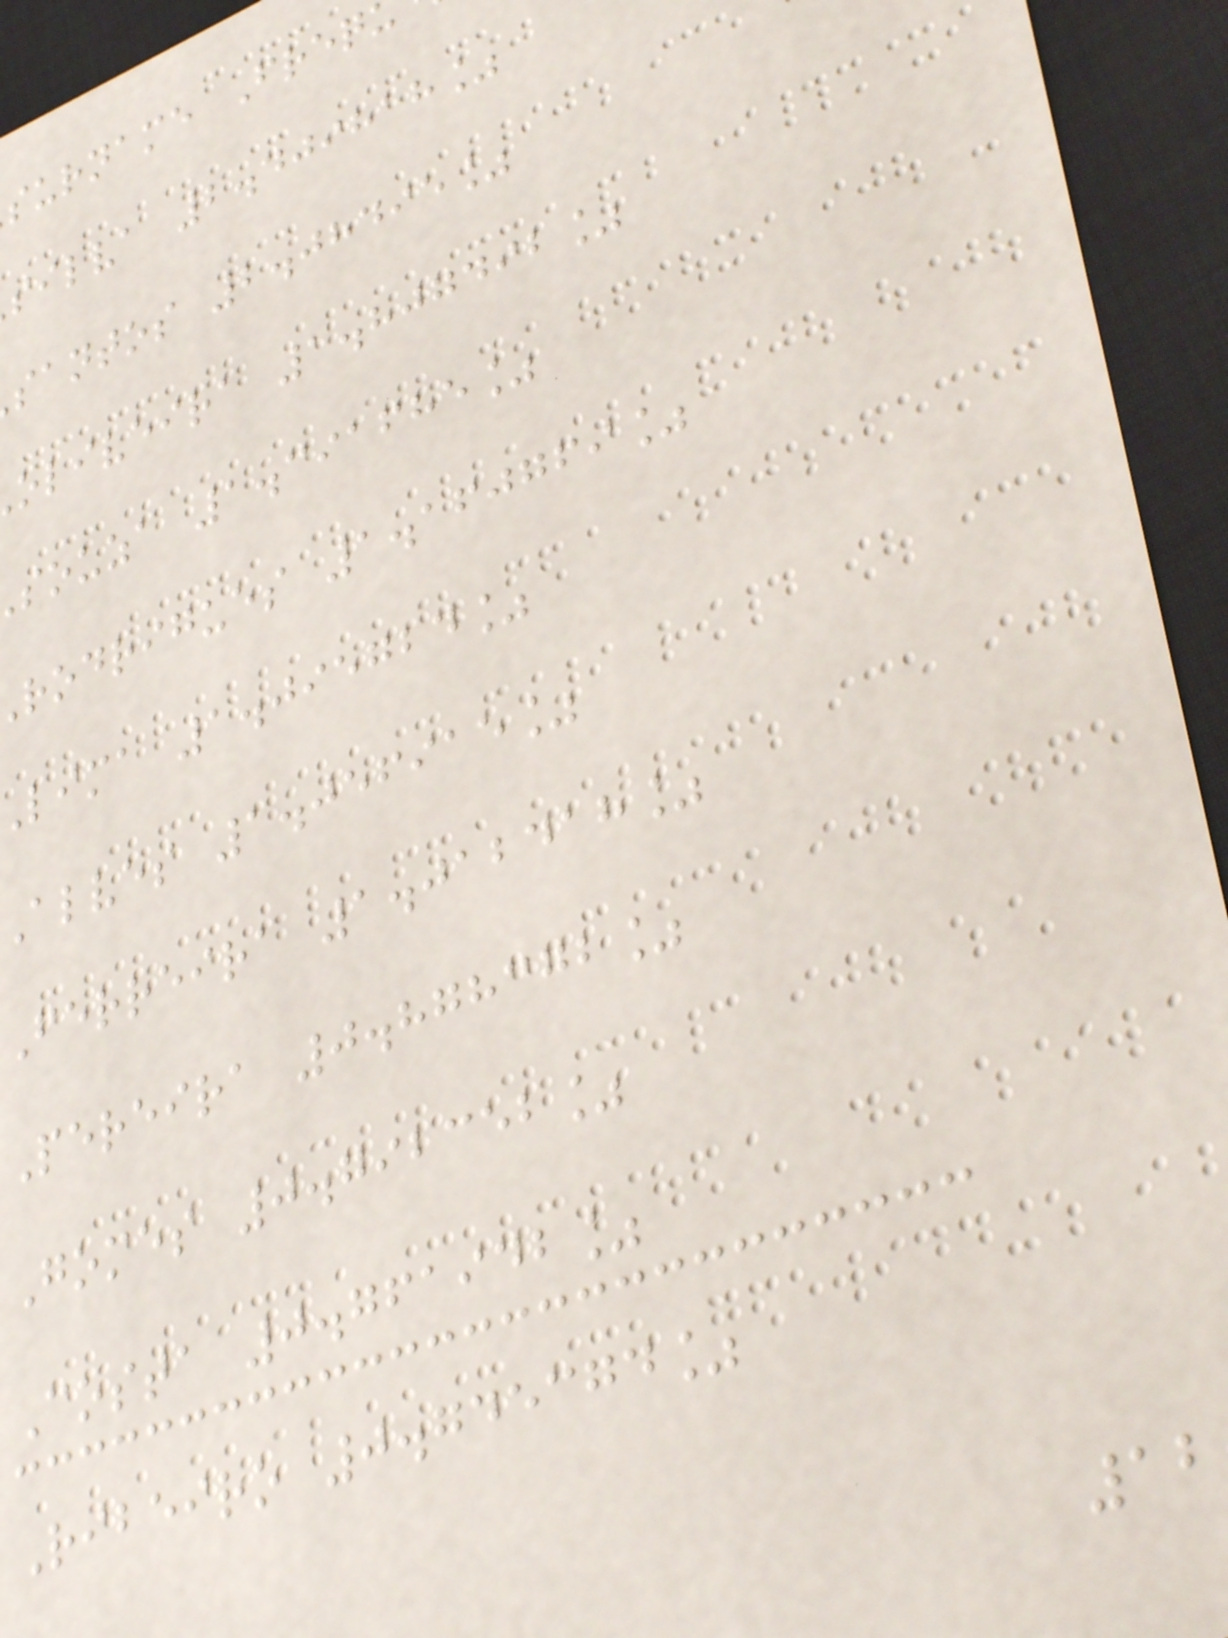surname Freq
silva 2.409818%
santos 2.08495%
oliveira 1.807492%
souza 1.391685%
rodrigues 1.160769%
lima 1.095724%
Alves 1.056915%
Ferreira 1.012418%
Pereira 0.878372%
Gomes 0.792352%
Costa 0.761942%
Ribeiro 0.745374%
